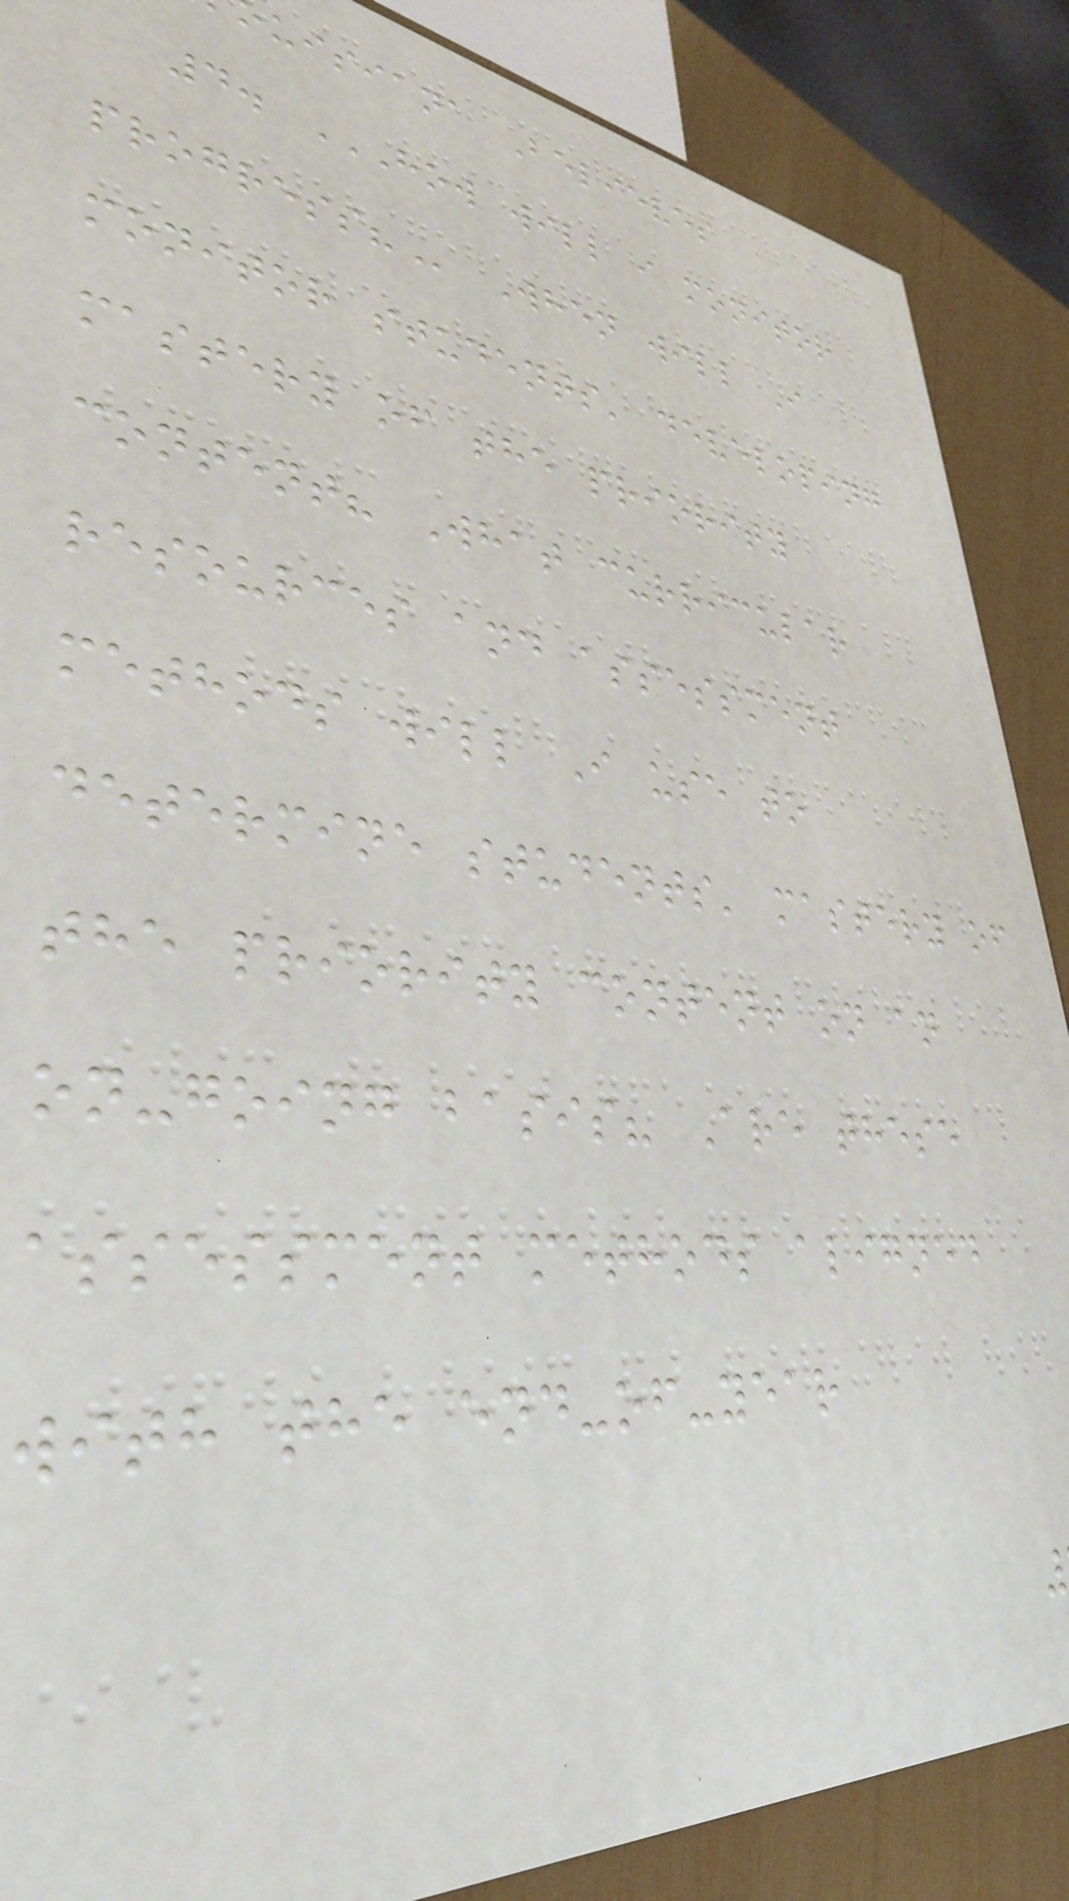uisiana Believes
4. HOW WILL I MONITOR
When will I
monitor students' developing
mastery of the priority
content? What curricular
resources and assessment
methods will I use to
determine students' mastery of
the priority content on an
on-going basis? Are these
assessment methods aligned
with the end-of-year
